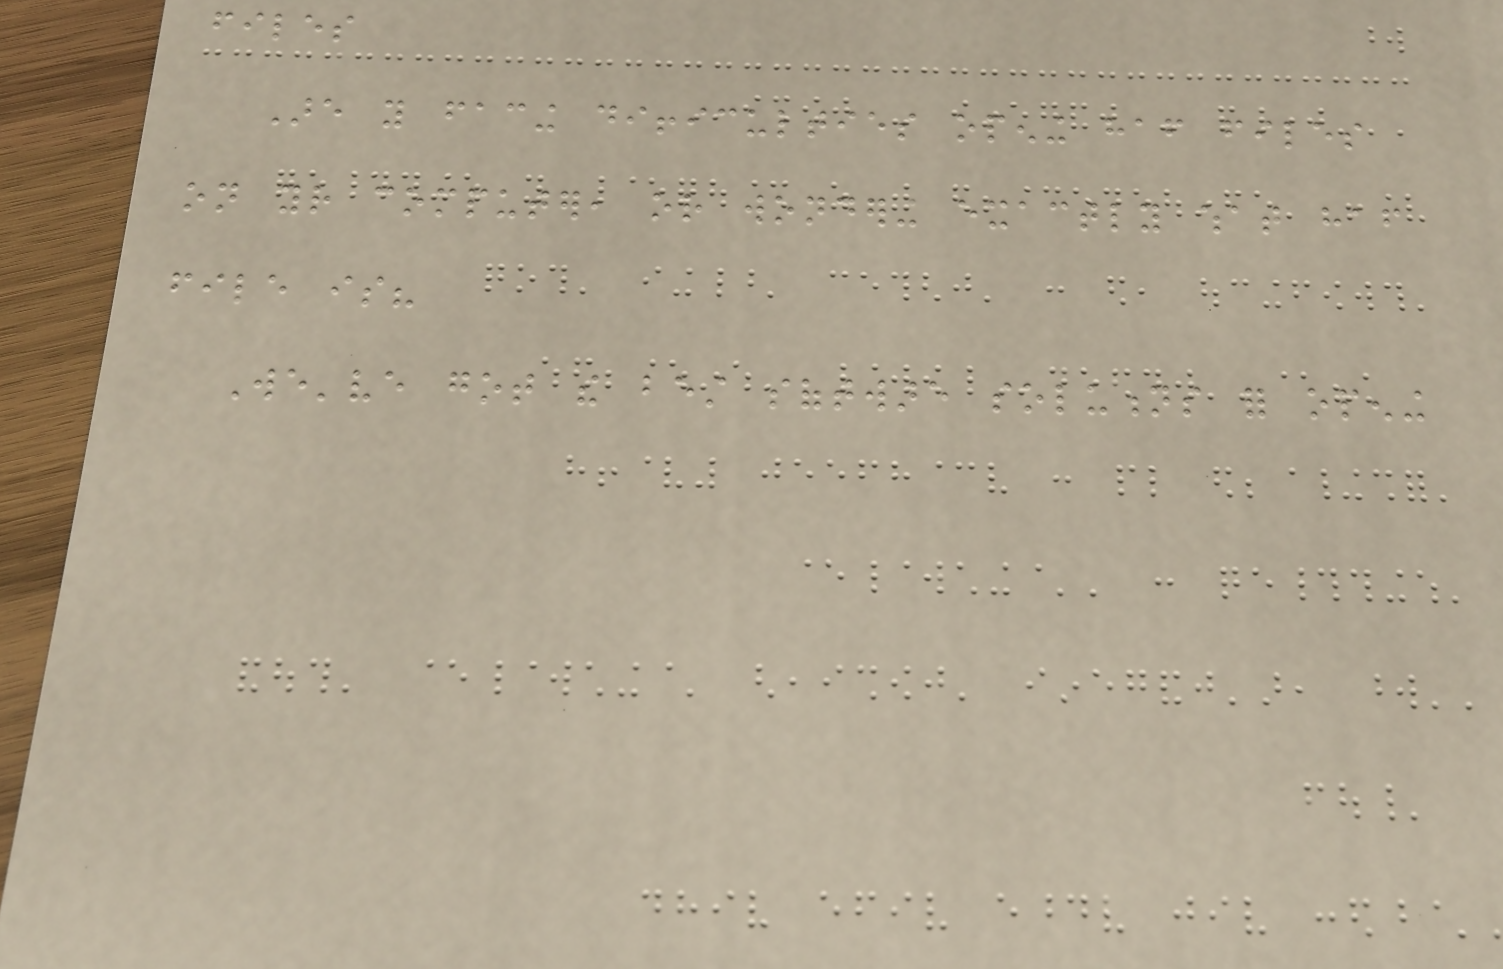files
Are you facing difficulties opening haf files
on your computer, or wondering exactly what haf
file is?
We've got the best software solutions for opening
